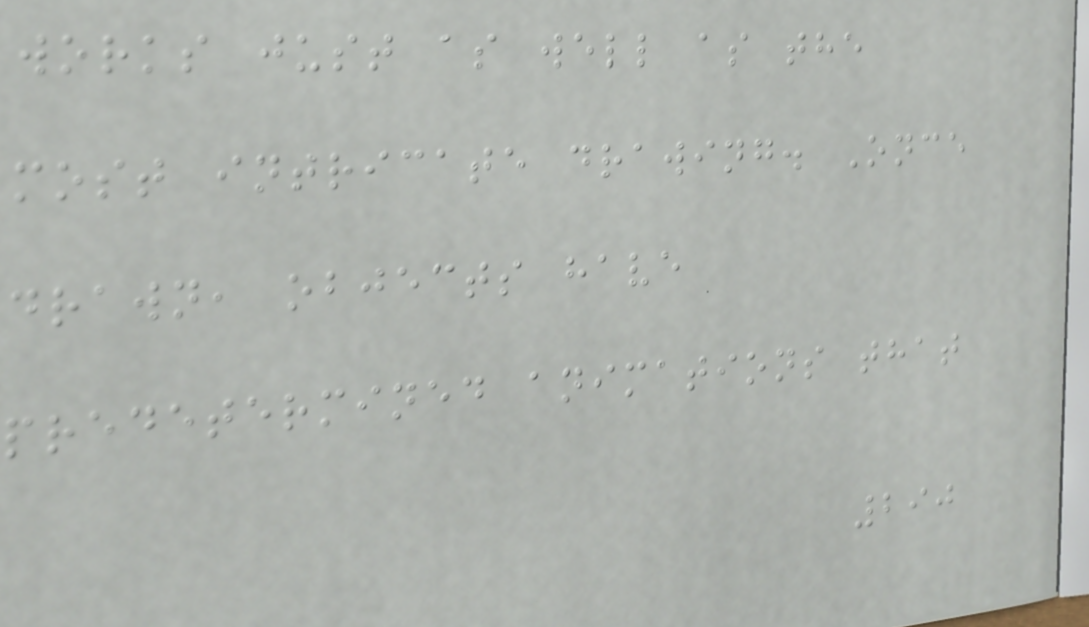works just as well as the
most intricate drawing. Once
drawn, objects have
predetermined animations that
290
